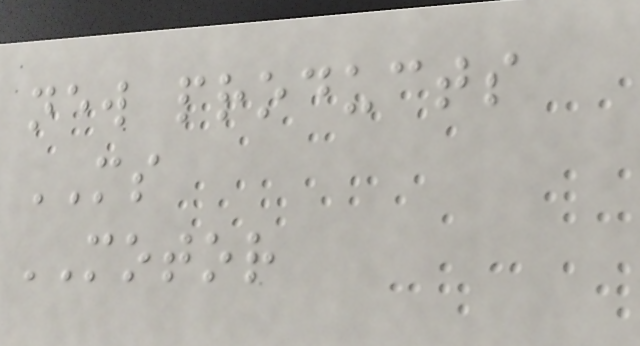new products
MS
MOTOR
